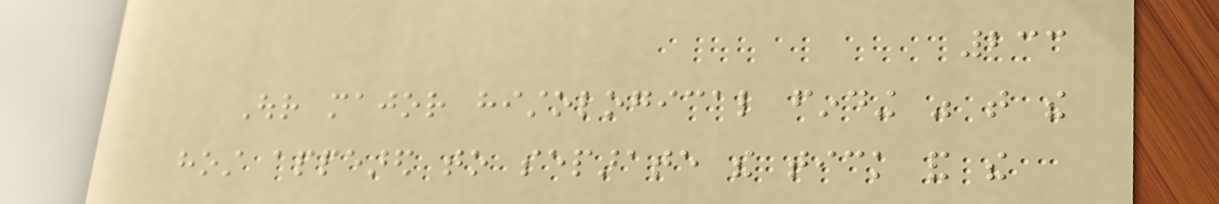233
Our major histological finding was that the
host appeared to separate the tick and the
